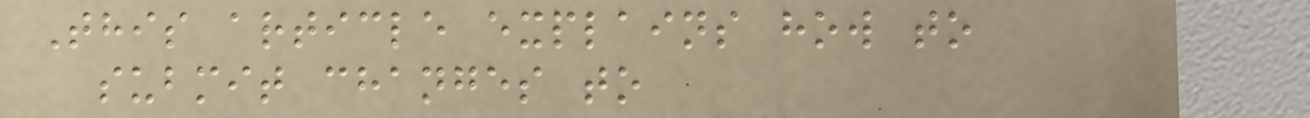This article explains how to
submit changes to
